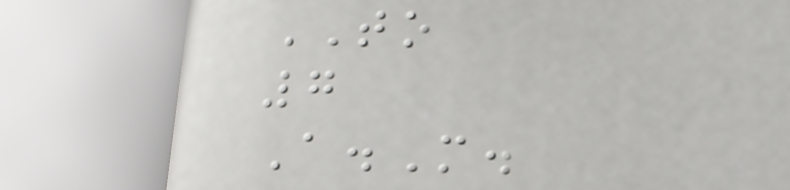TO
7
A.M.
